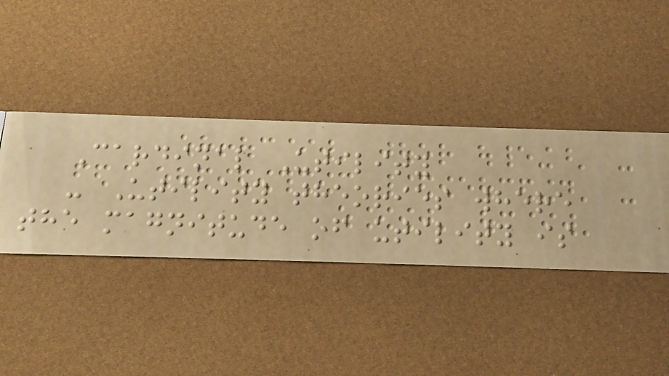Cardinal Utility
- Utility theories where
the magnitude of utility is
